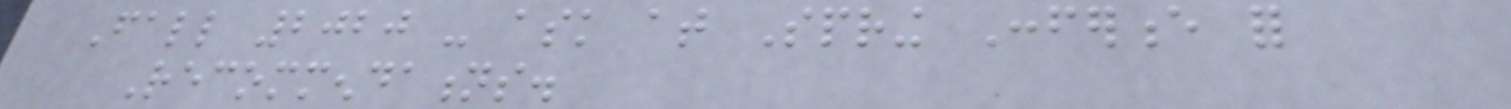Fall 2020 - ask at Spring Conference for
Recommendations.
